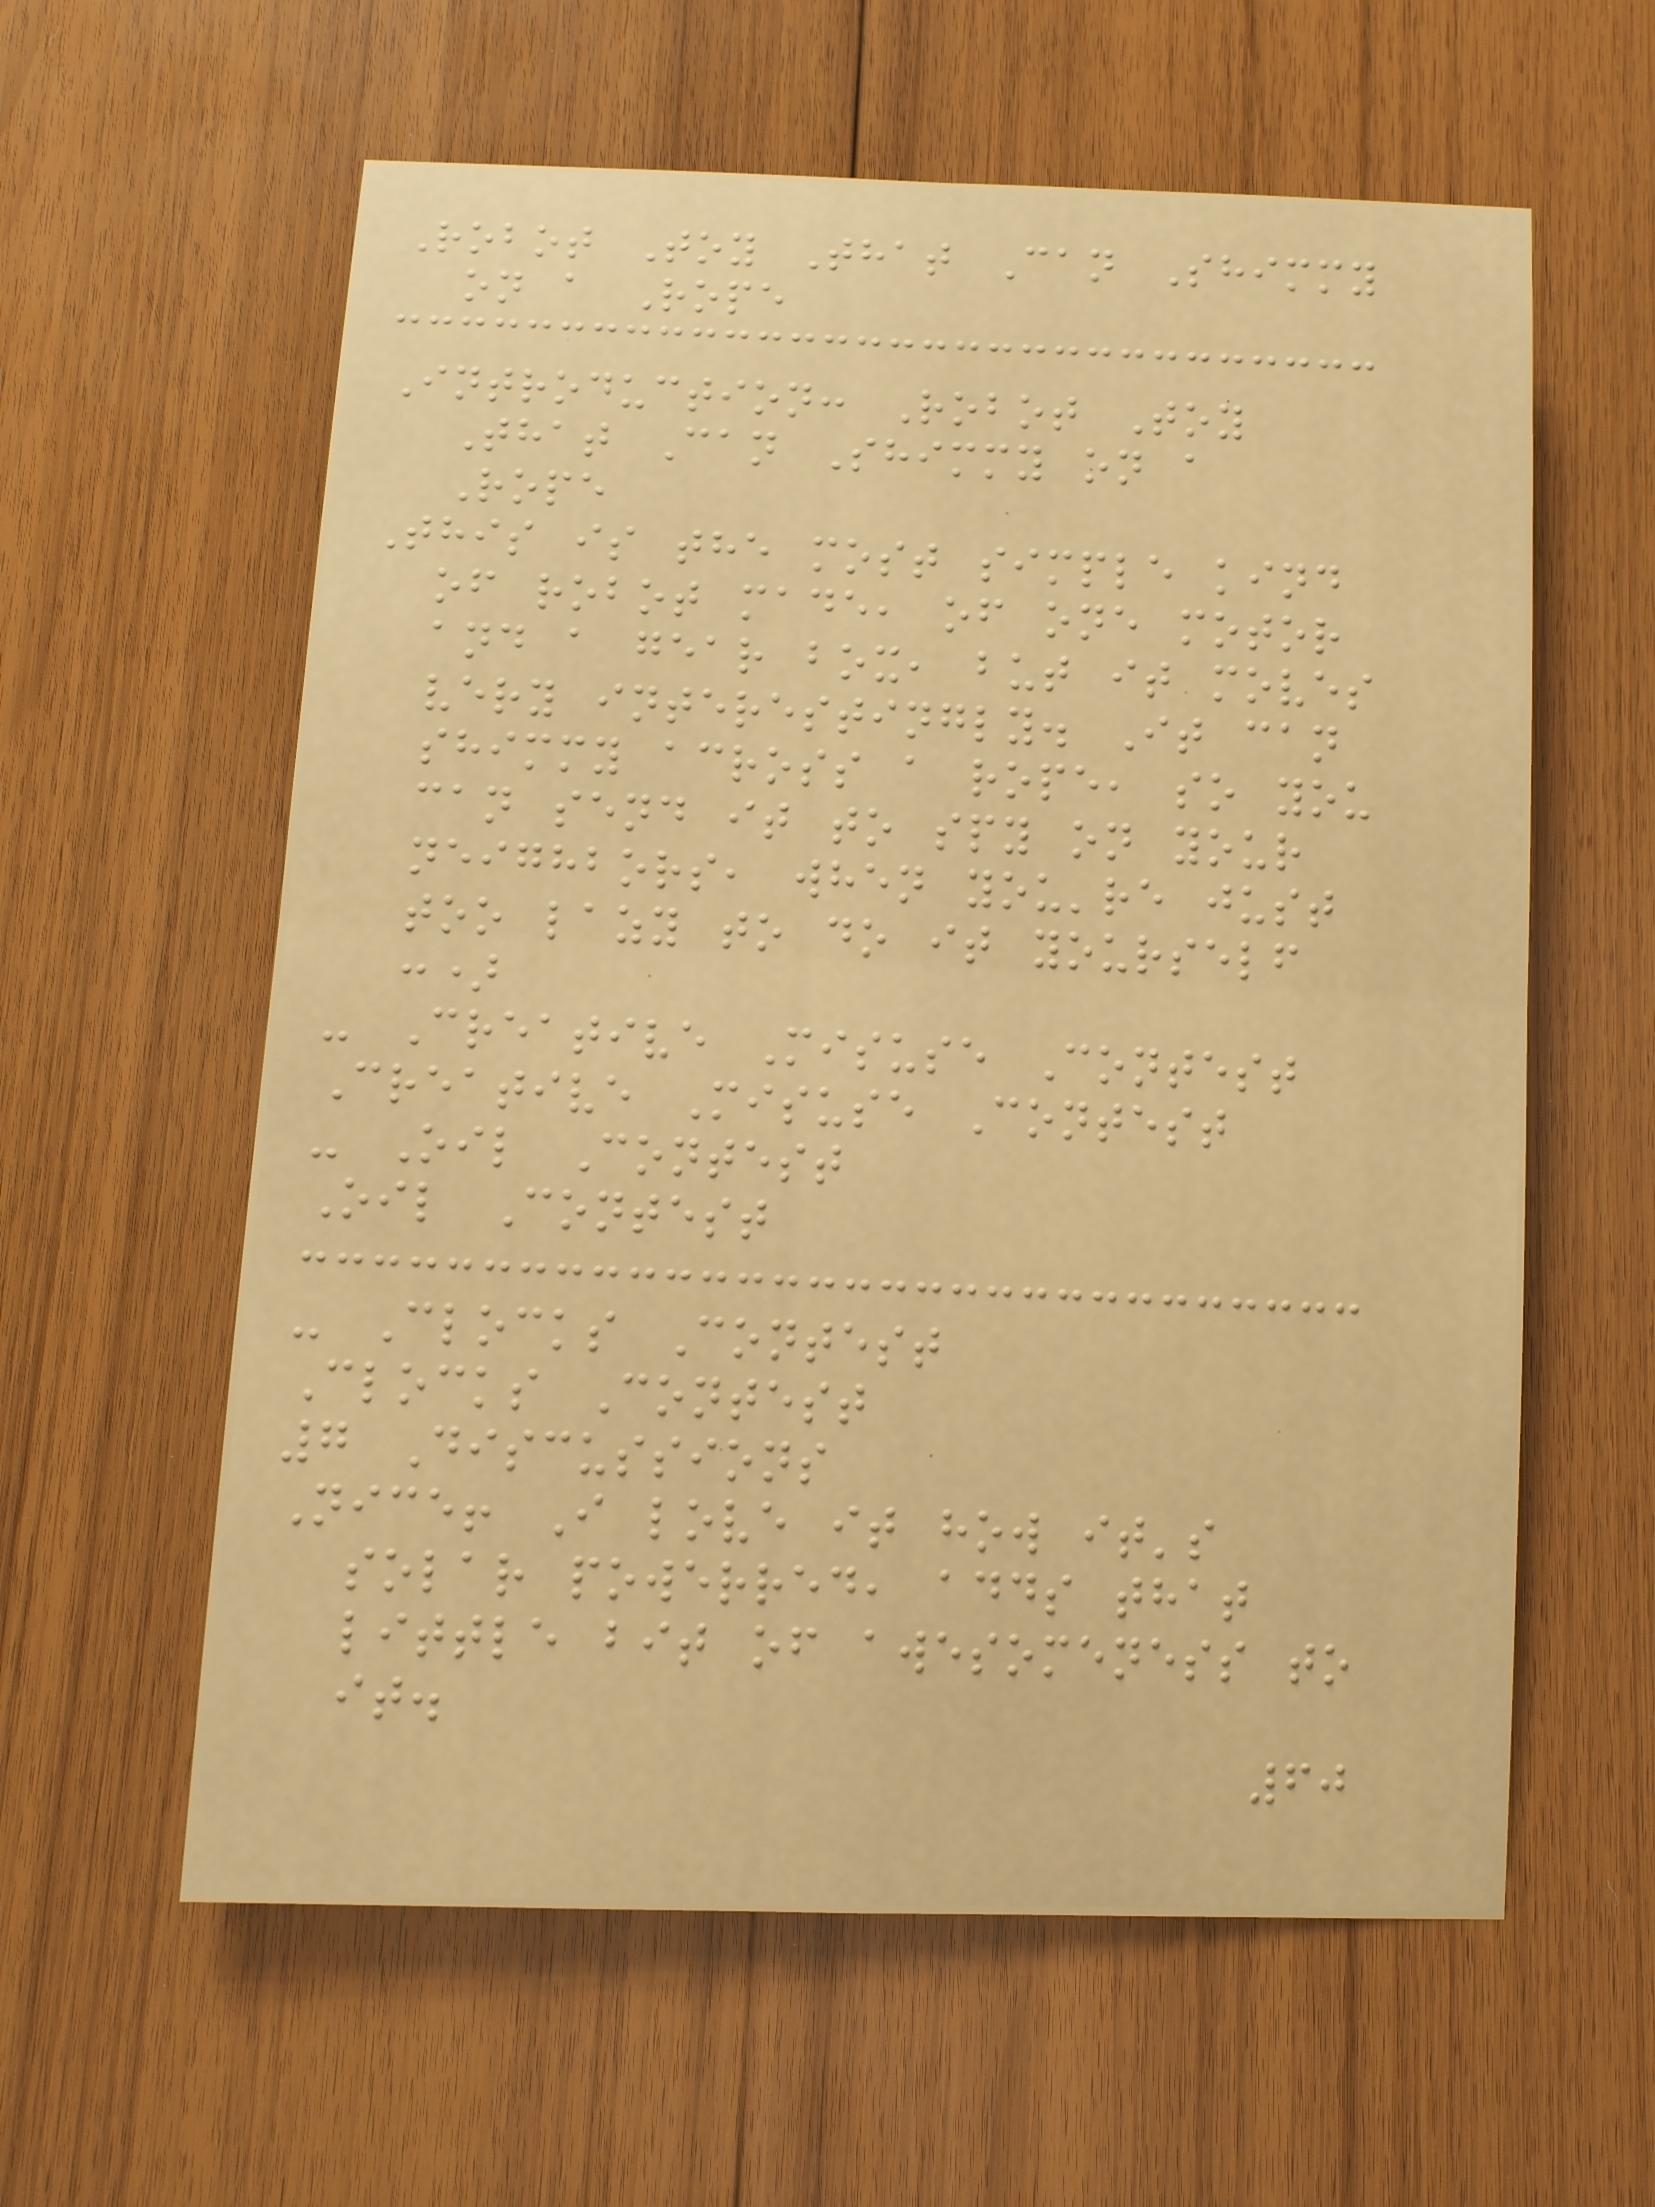Robot Toy That Can Shimmy
on a Rope
Introduction: Robot Toy
That Can Shimmy on a
Rope
This is the most simple kind
of robot made, of one motor
and a gear box, but it moves
very interestingly. It can
shimmy across a rope, so you
can send it to spy on your
neighbors, when you're just
too lazy to do it yourself
:)
- Creative Misuse Contest
Creative Misuse Contest
- Oil Contest
Oil Contest
- Clocks Contest
Clocks Contest
7 Discussions
Nice! I love it how it's
solar powerred, adds that
little bit of awesomeness to
it.
60
